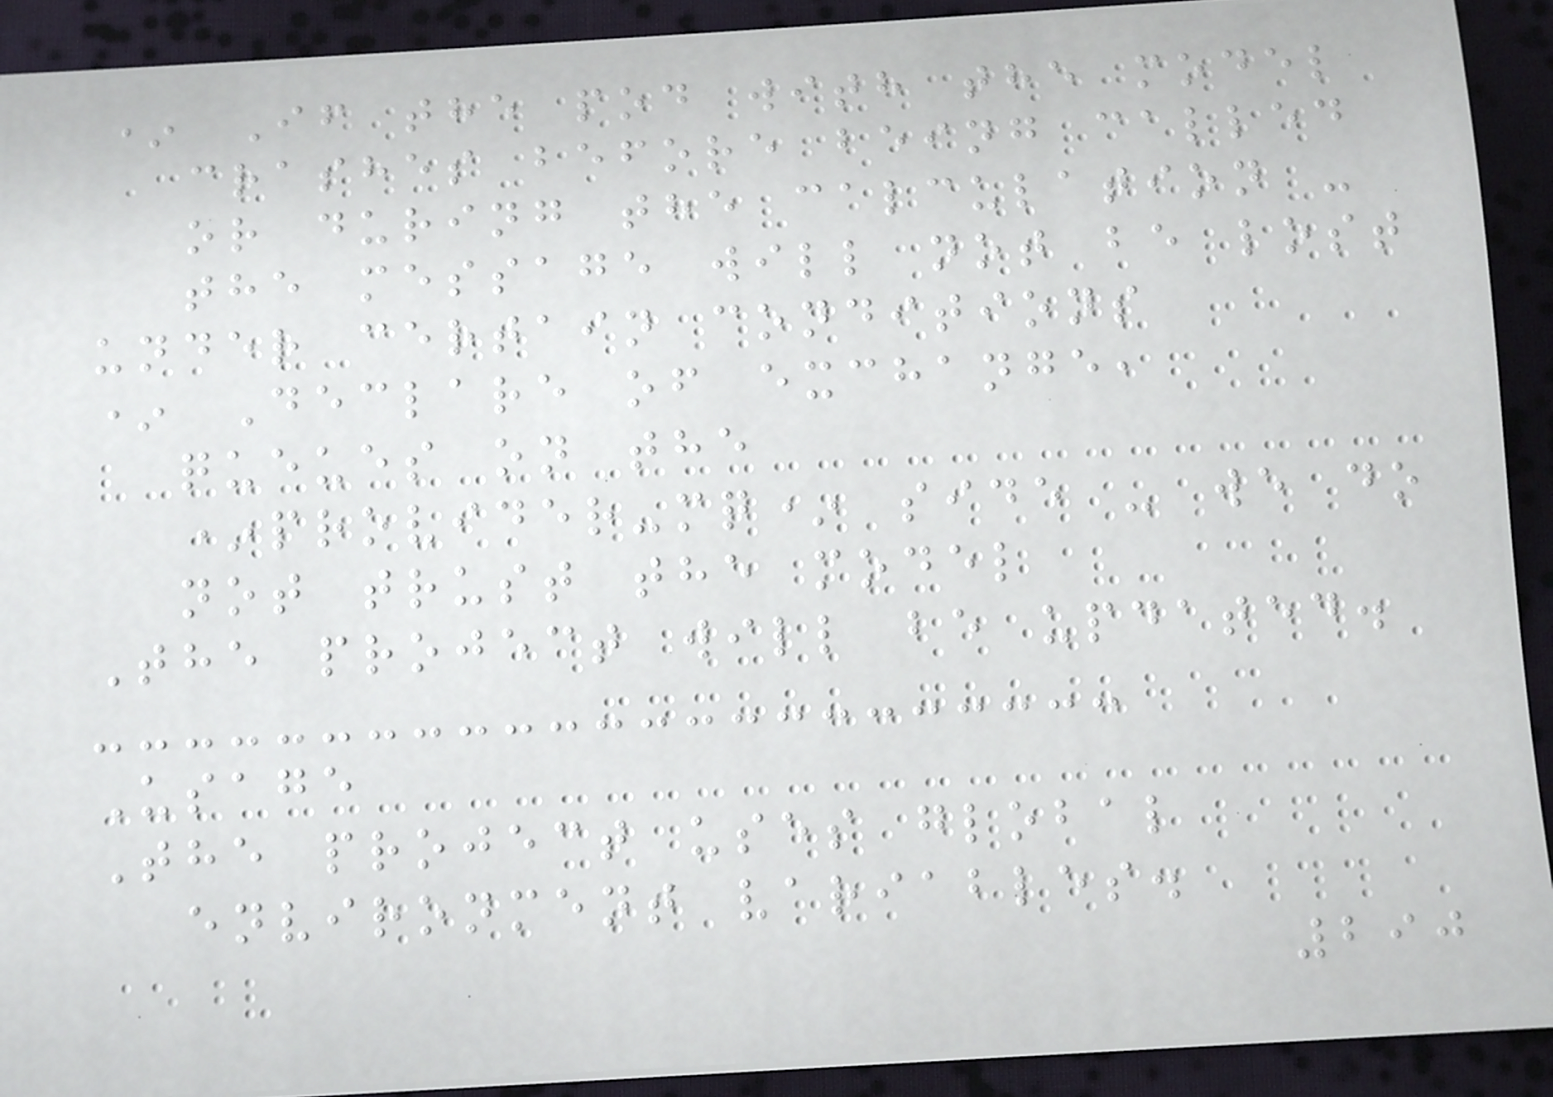* If the pod with the model
crashes before being called
or during the calculation -
the message will not be lost
under certain conditions
* Declare of exchange,
queues on the
*provider-mq* side - we do
not trust the model
The project will be updated.
Usage
The project uses global
environment variables.
290
